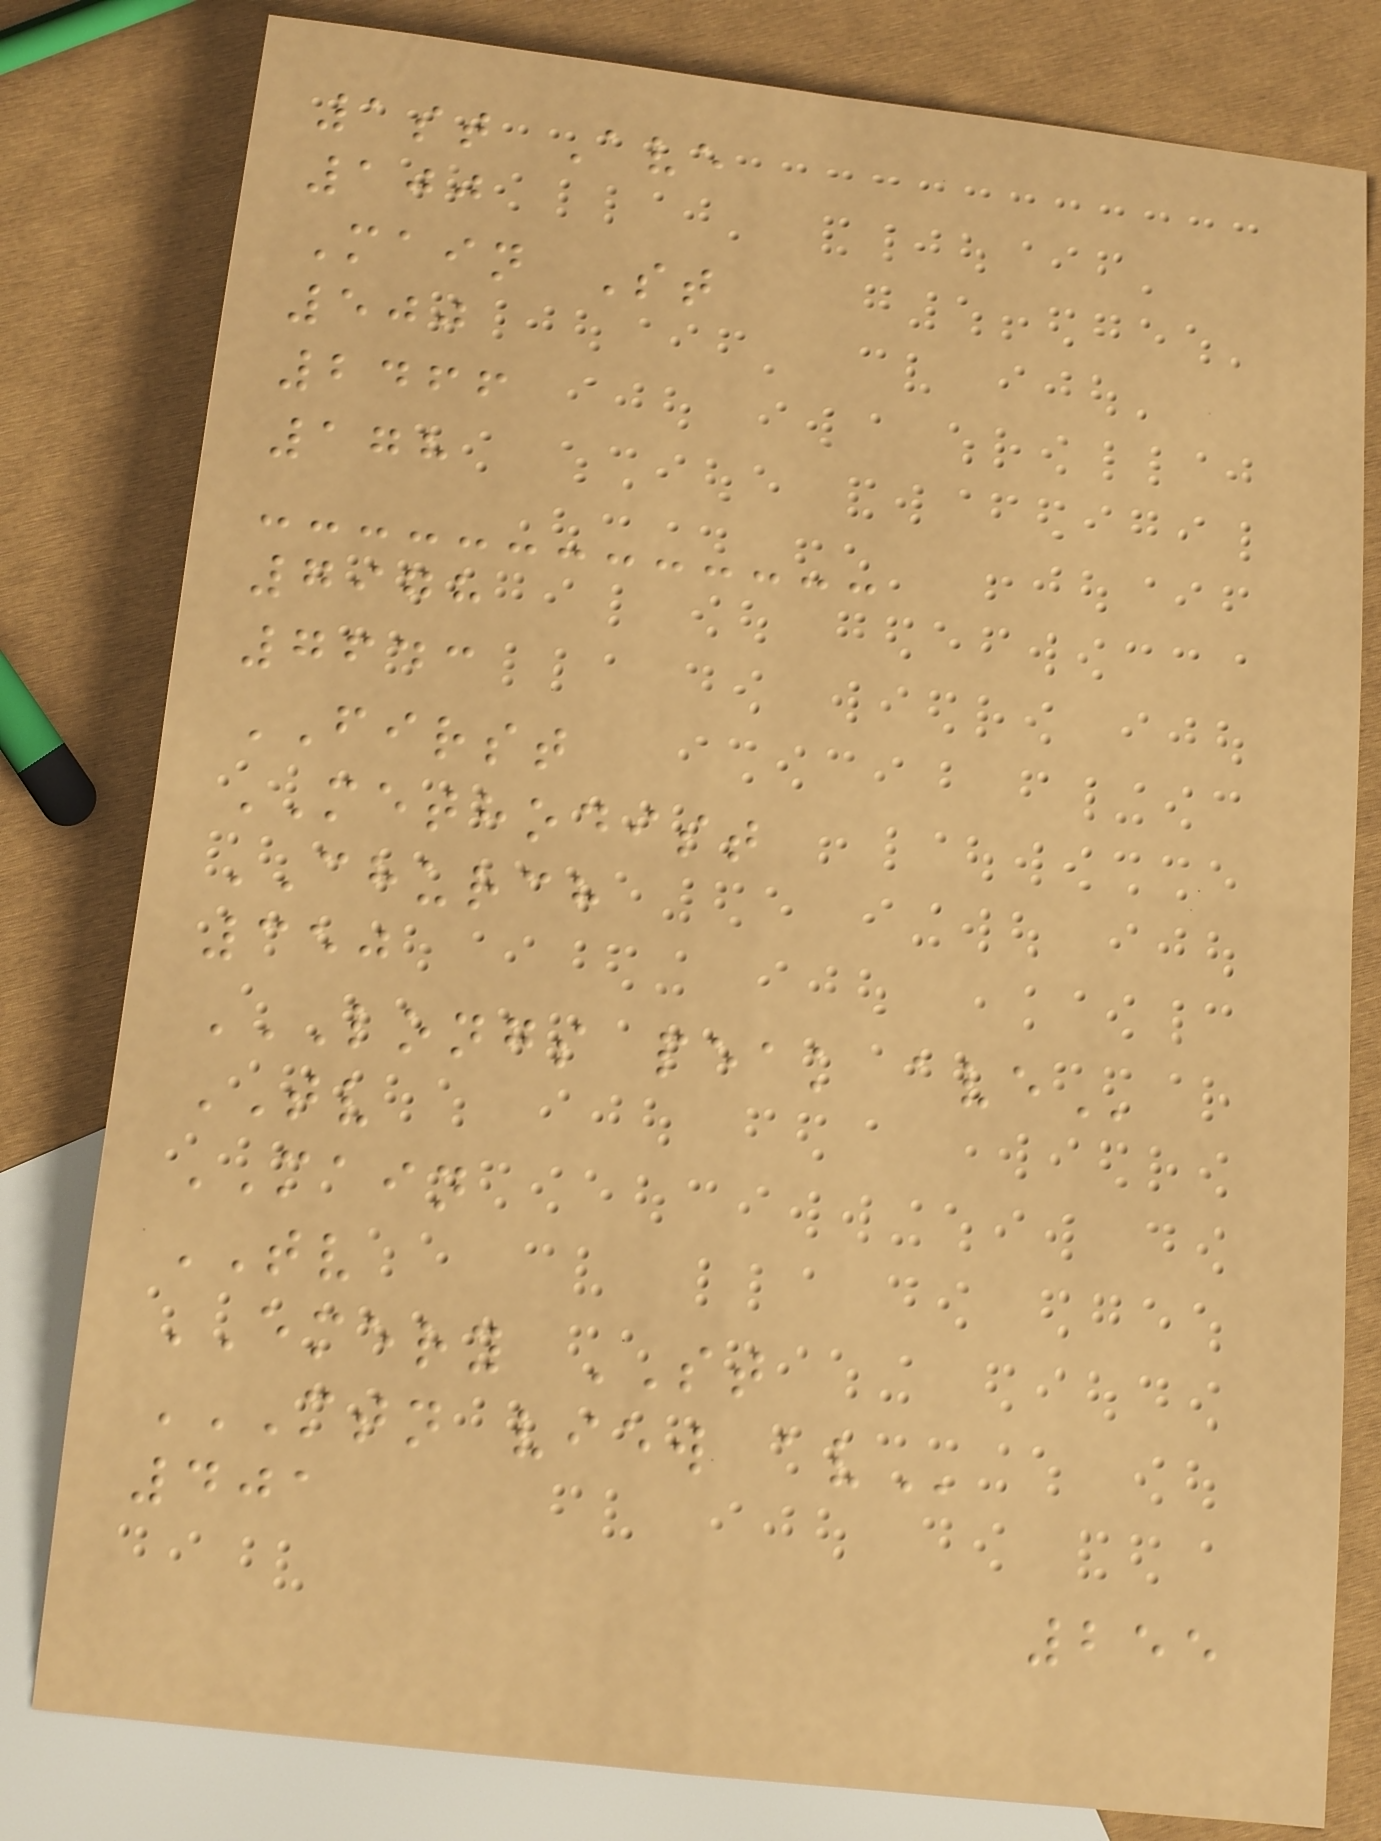1st Ave
100
Main St
500
2466
178
7978
7643
FIRST
METHODIST
CHURCH
350
LONGS PEAK AVE
TV
MAIN
TV
EMERY ST
MTN VIEW AV
401
255
